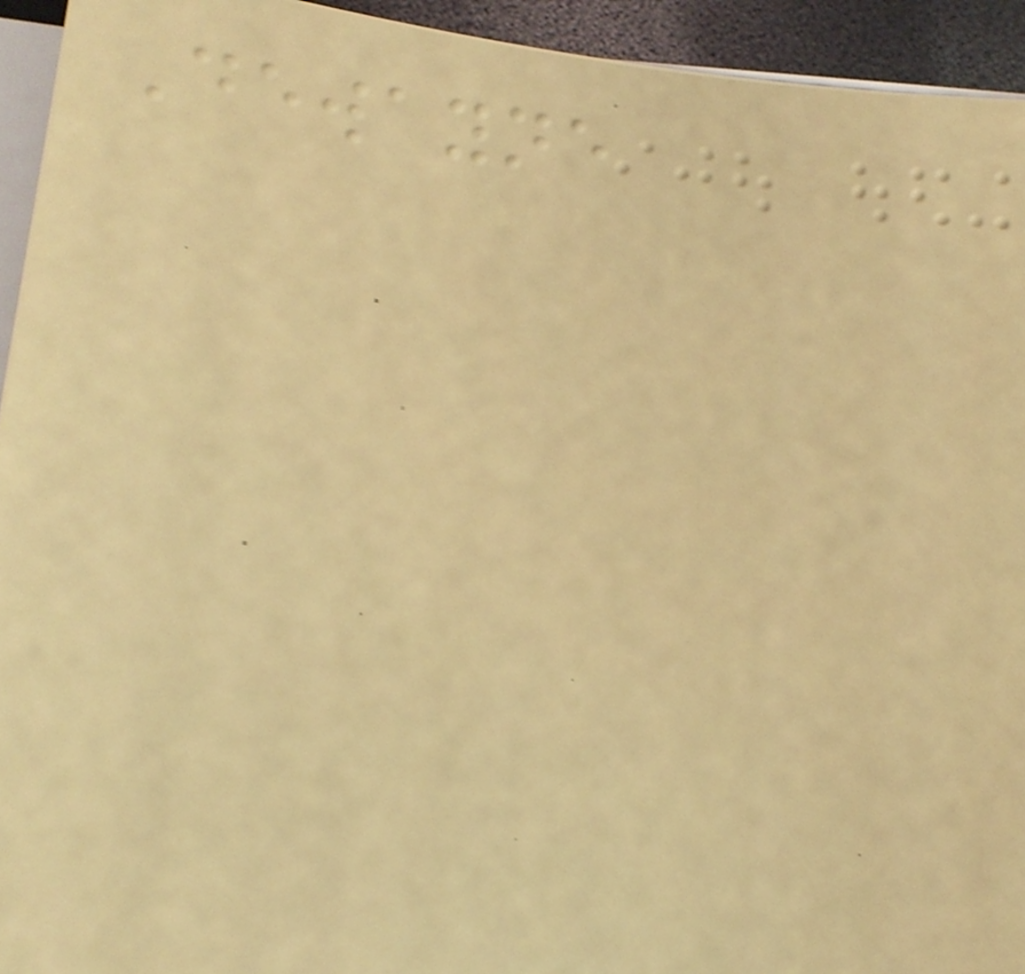Dewayne
